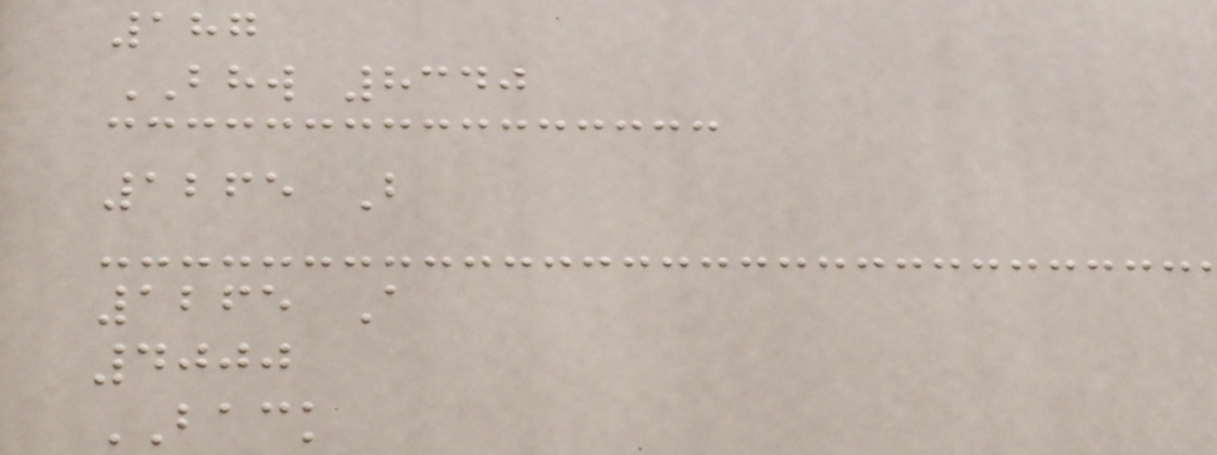187
BHW 8340
1265 B
1265 A
4000
BACK
